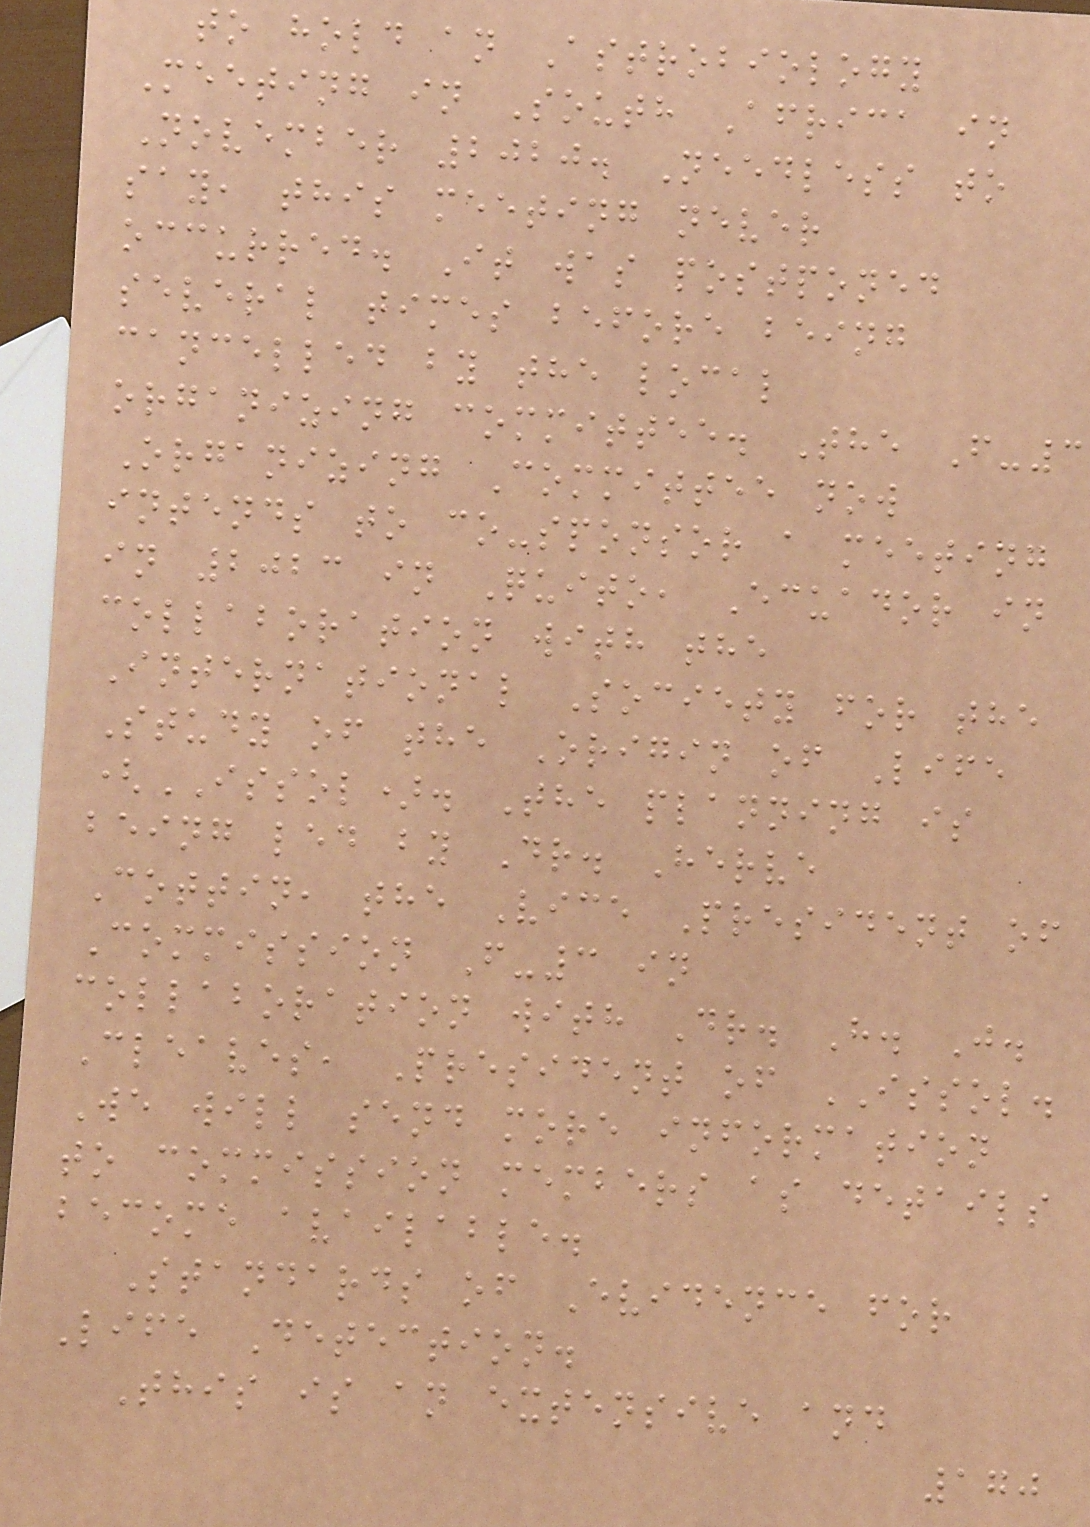to hold an Astrobiology
Meeting in South Africa in
November 2020. Needless to
say, this meeting never
occurred. It was postponed
several times before being
cancelled by the local
organizing committee. The F-3
Organizing Committee now
intends to co-sponsor a meeting
in 2023 in Quito, Ecuador in
collaboration with the
International Society for the
Study of the Origin of Life
(ISSOL). The planning is
being led by Dr. Herve
Cottin, the Vice President of
Commission F-3 in
collaboration with Dr. H. J.
Cleaves, President of ISSOL.
We will send more information
to commission members as details
become available.
Standards of Evidence for
Life Detection.
This is an extensive and
170
